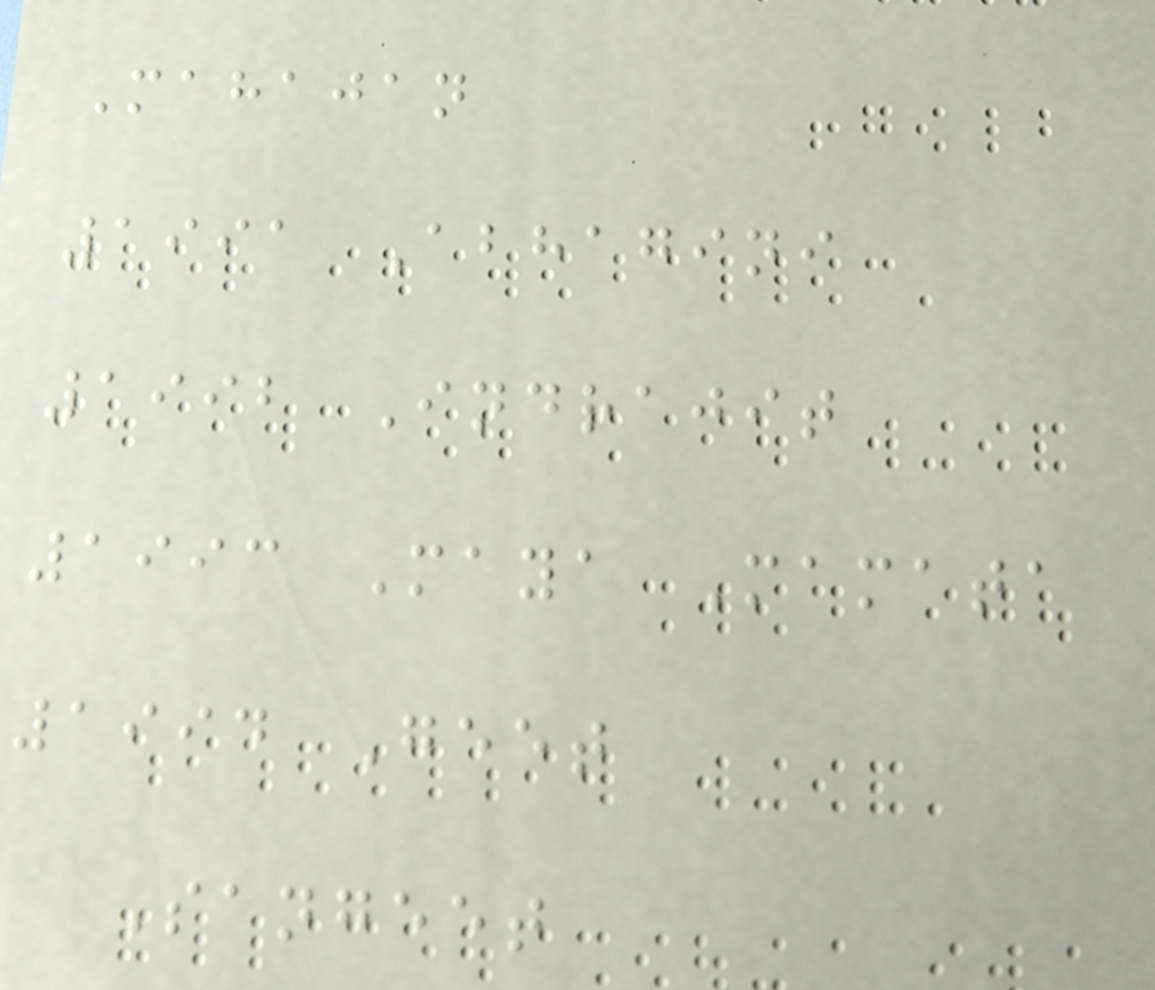Mahajan
1991 Abhagini
1992 Indrajit
1993 Maya Mamata
1994 Geet
Sangeet
